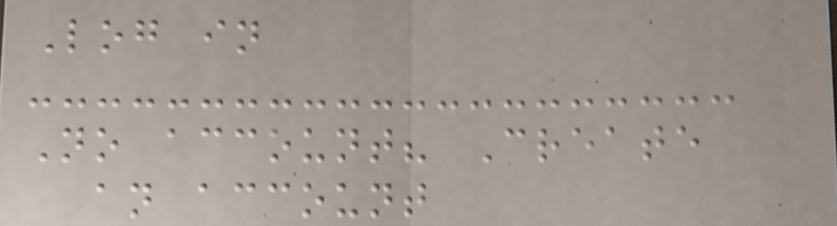Log in
No account? Create
an account
